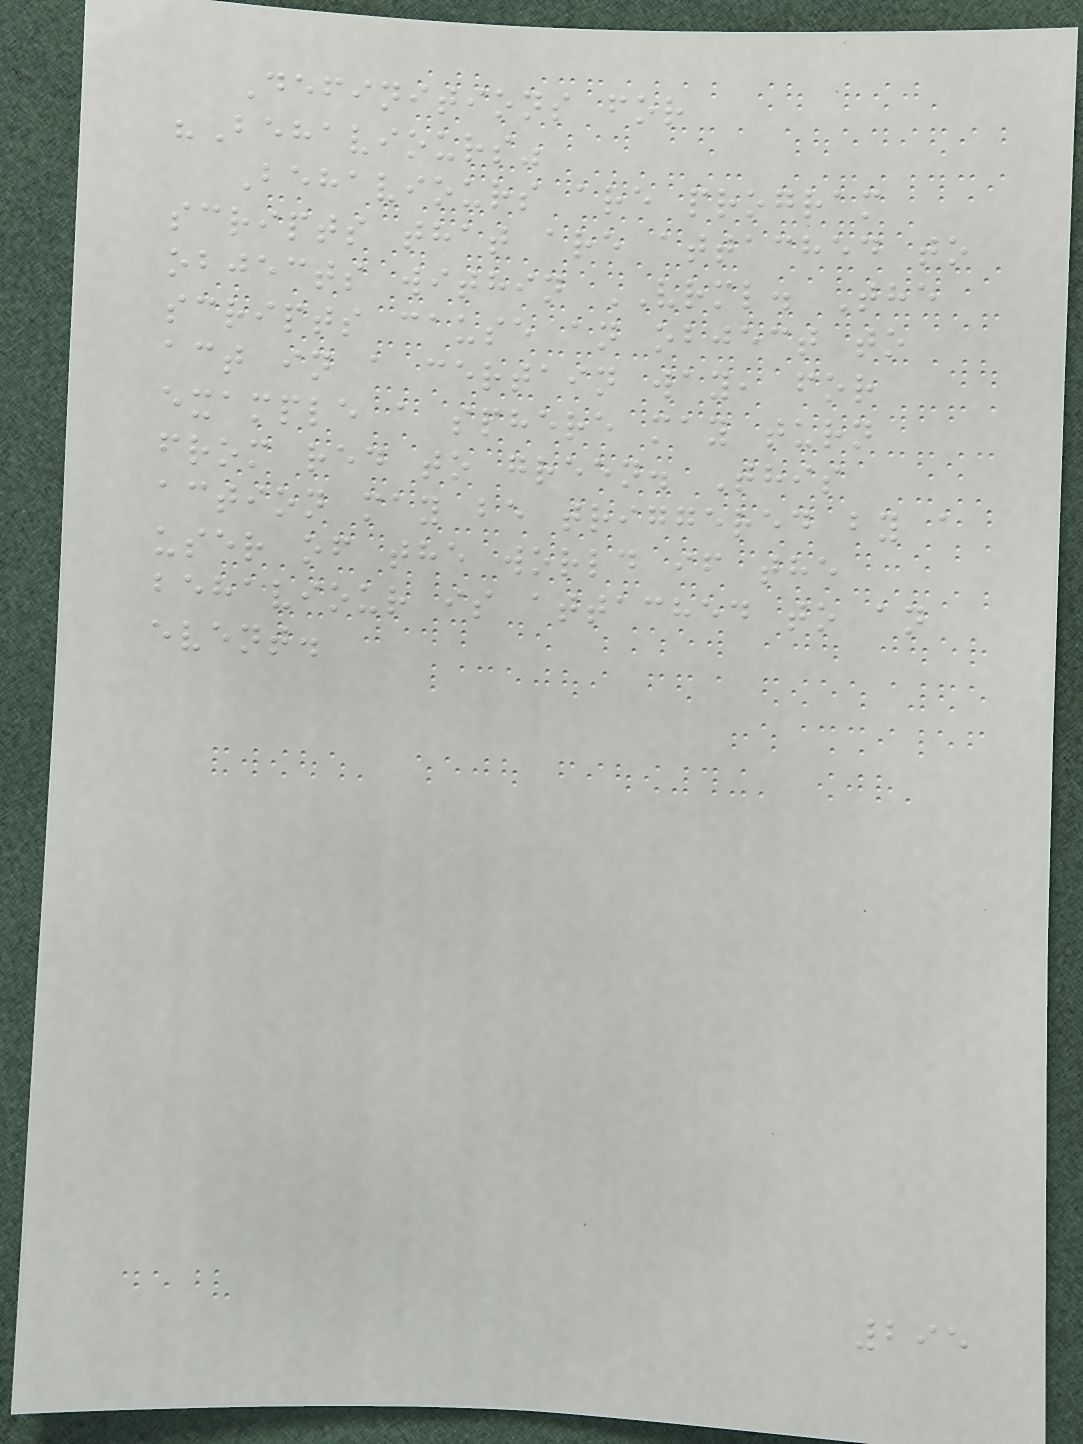Definitions for
"Behaviours"
Behaviours are program
scripts that are attached to
objects within VRML. The
scripts cause an object to
act in a certain way, for
example a sphere may turn
from red to green. This
action may be triggered by a
user of the world if the
behaviour is attached to an
event.
295
